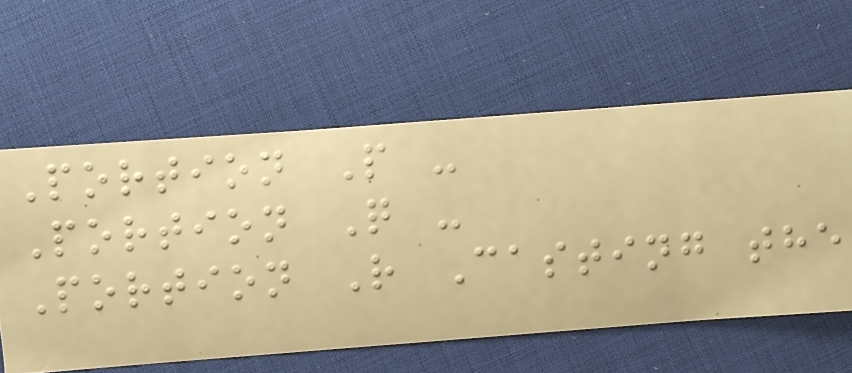Portion P -
Portion Q -
Portion R Casting the
